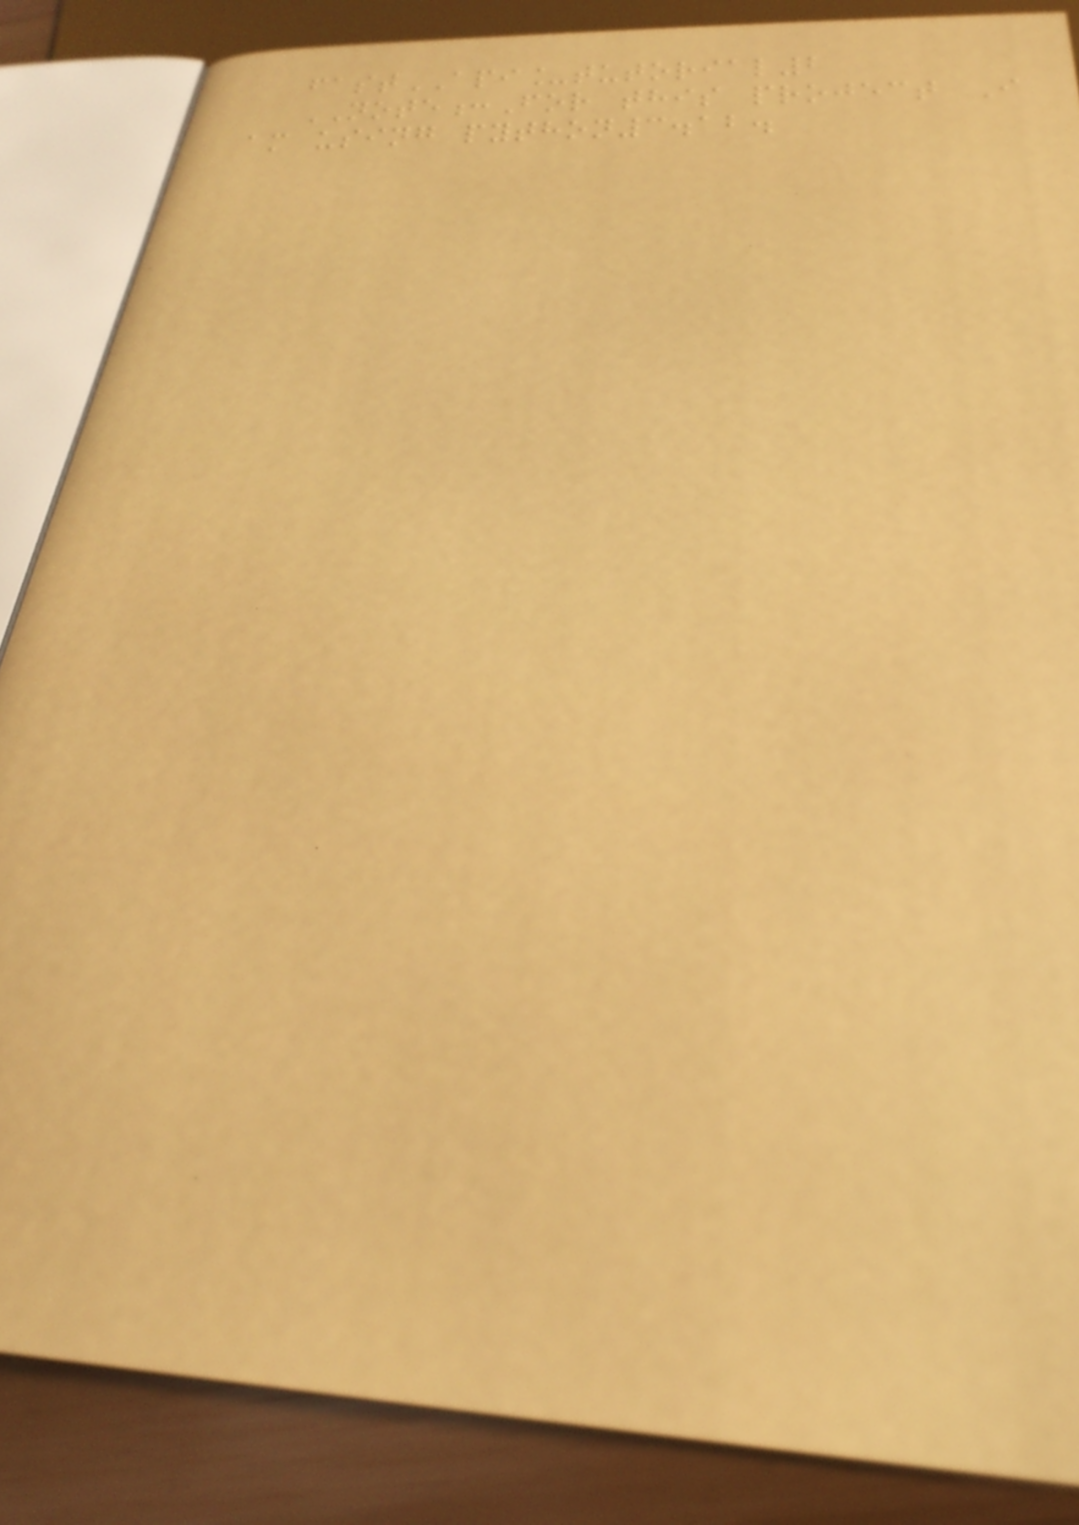fastAPI_tutorial2
NOTE:For this project I
am using python3.12.
